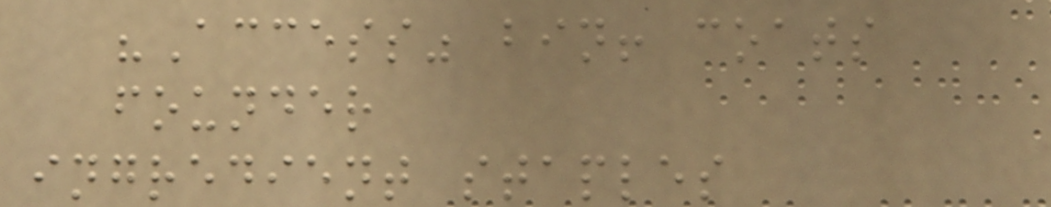"Access" bin! coats
founder
ingredient staples
